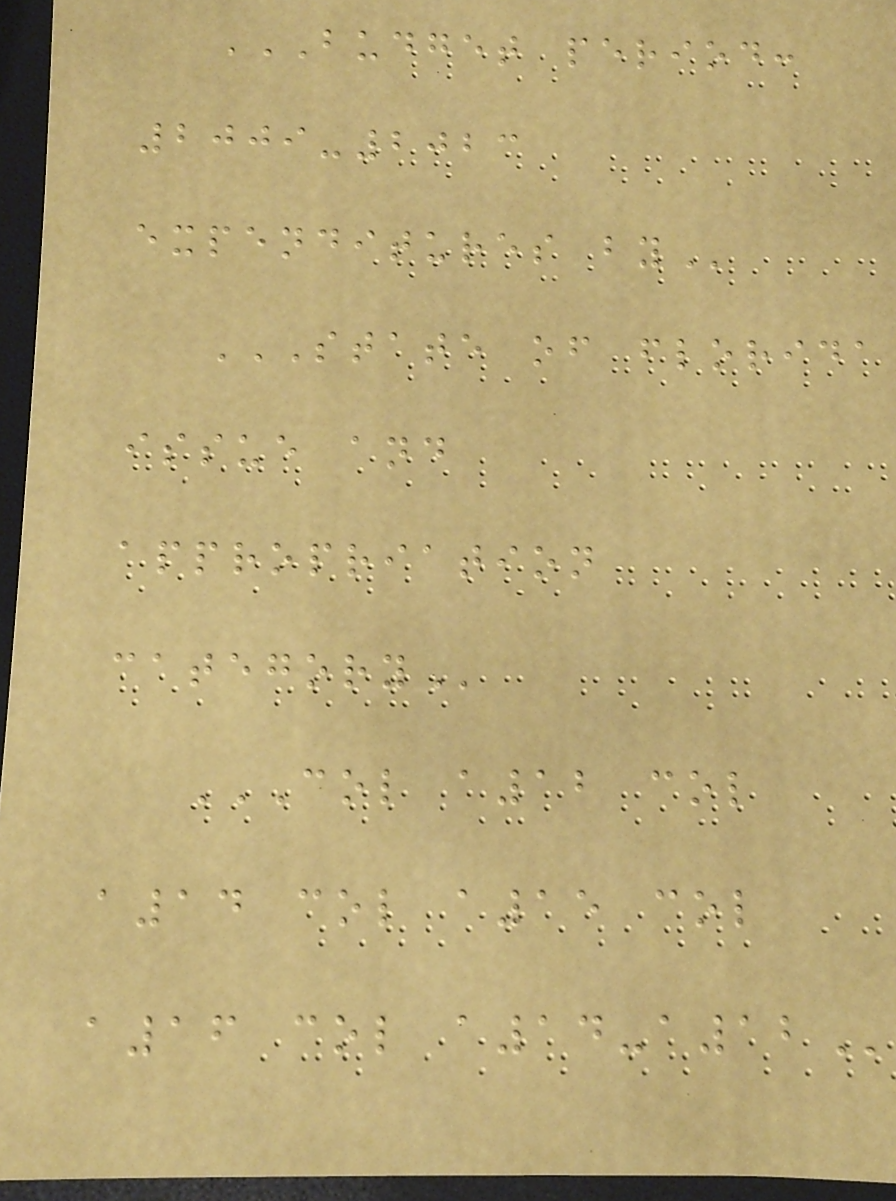BUDGET PERIOD:
2009-2023
EXPENDITURES BY
STATE OF FLORIDA
ISSUE AND
APPROPRIATION
CATEGORY
COL A12 COL
A14 COL A15 COL
A16 COL A14-A12
